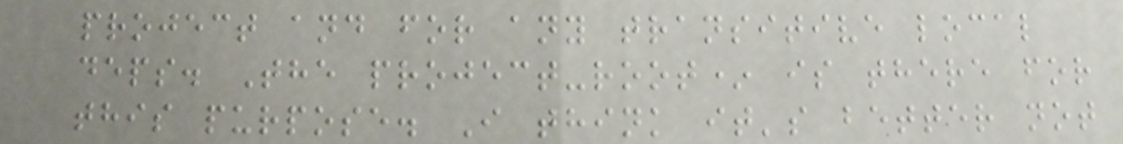project and for any transitive local
deps. The project-root* is there for
this purpose. I think it's better not
